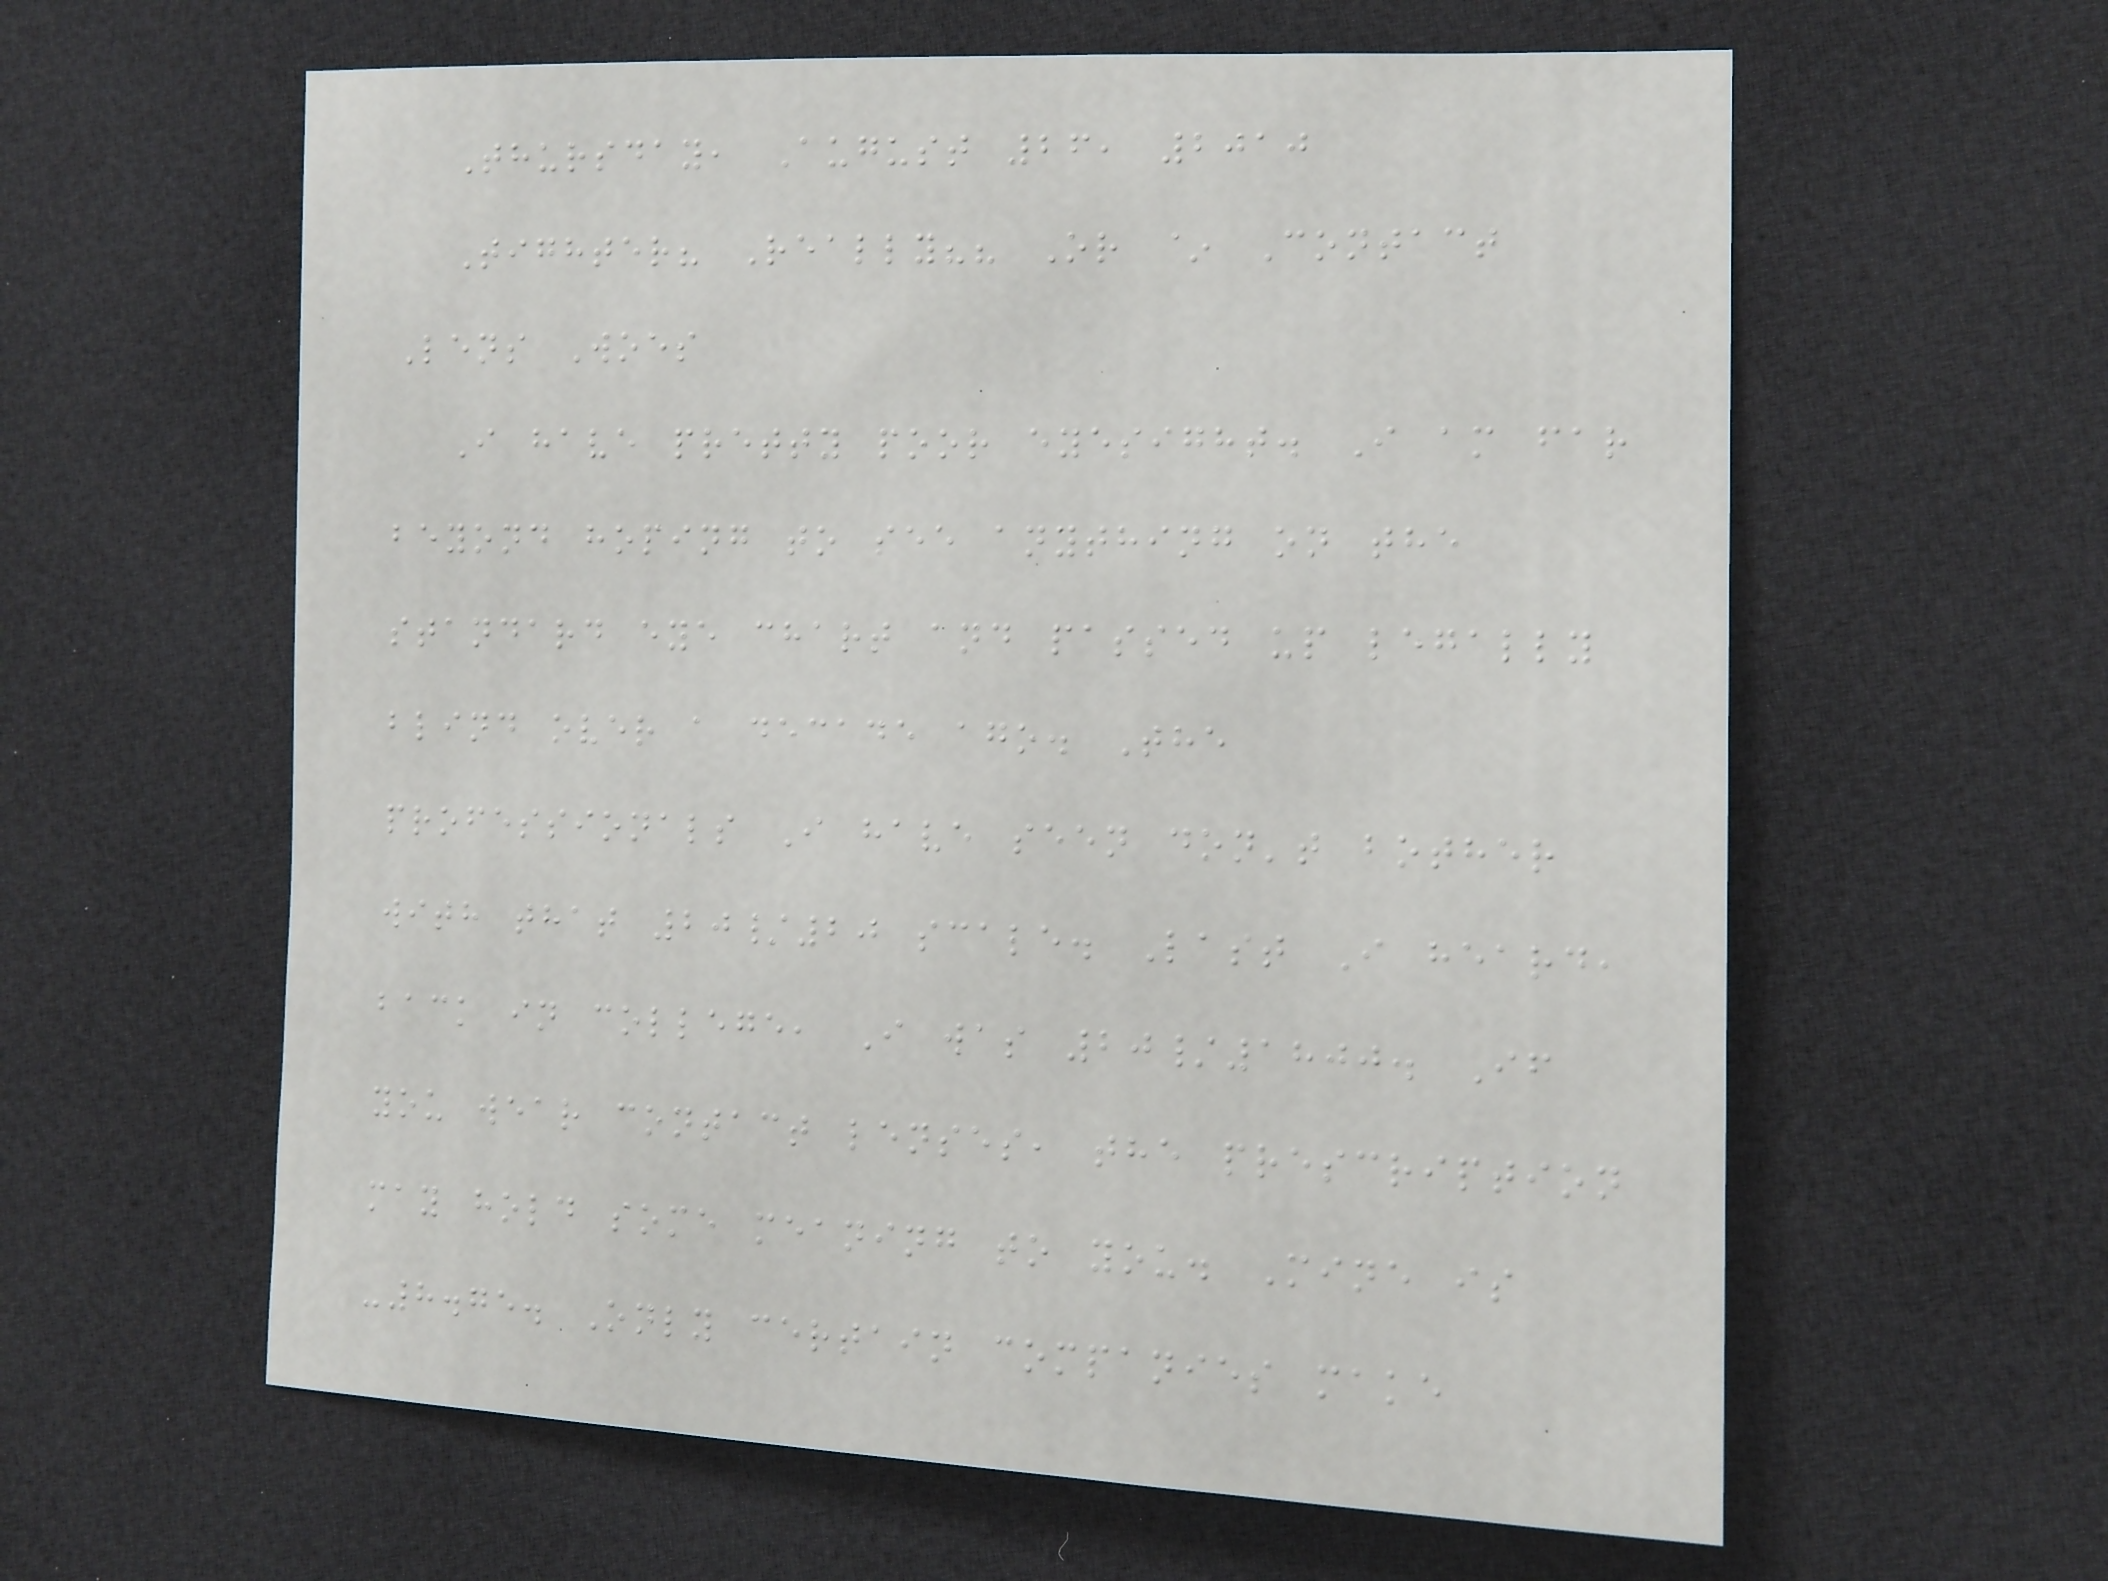Thursday, August 26, 2010
Tighter? Really?? Or ~ Contact
Lens Woes
I have pretty poor eyesight. I am far
beyond hoping to see anything on the
standard eye chart and passed up legally
blind over a decade ago. The
professionals I have seen don't bother
with that 20/20 scale. Last I heard,
back in college, I was 20/1800. If
you wear contact lenses, the prescription
may hold some meaning to you. Mine is
-8.75. Only certain companies make
